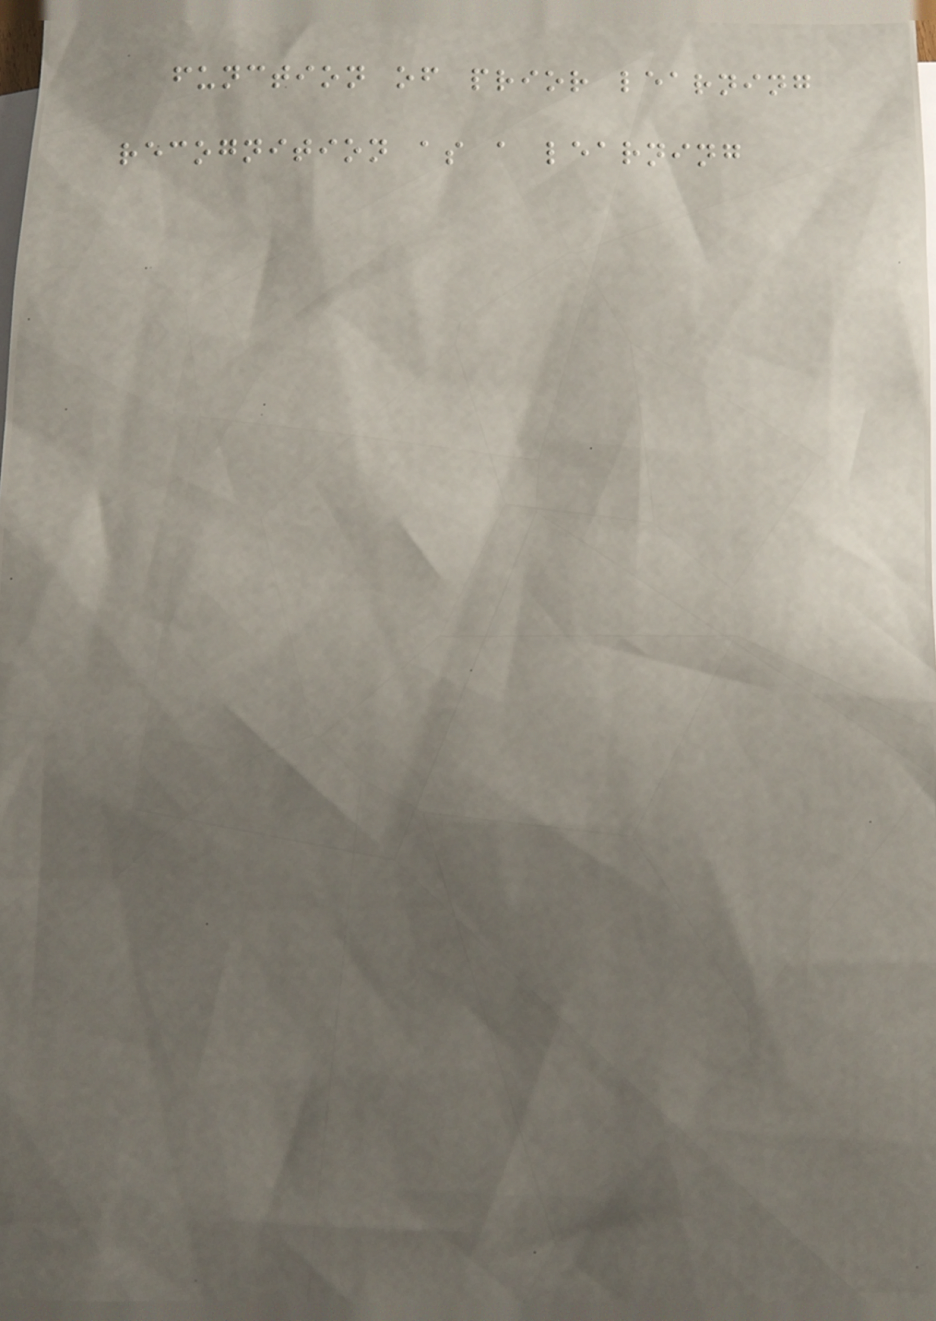function of prior learning
recognition as a learning
